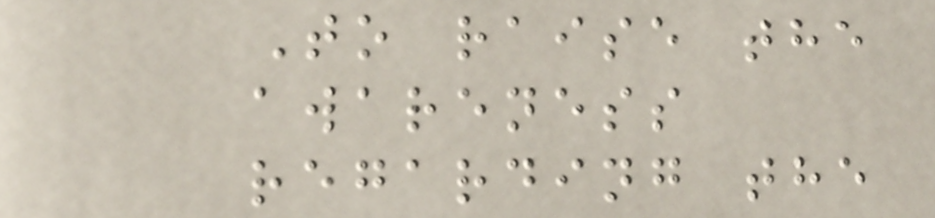To raise the
awareness
regarding the
